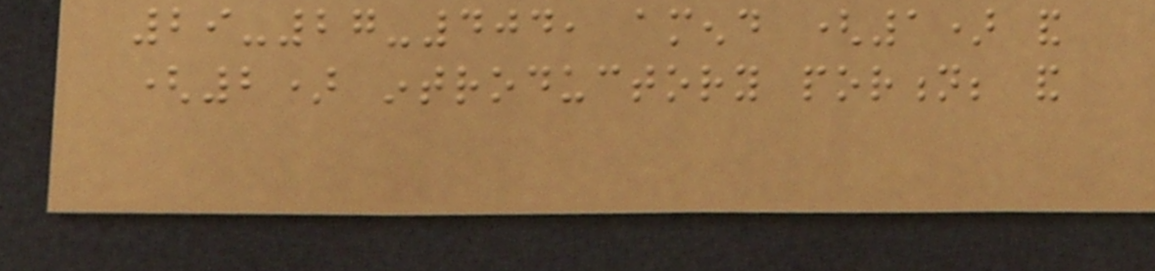29-27-404, amend (1) and
(2) introductory portion; and
